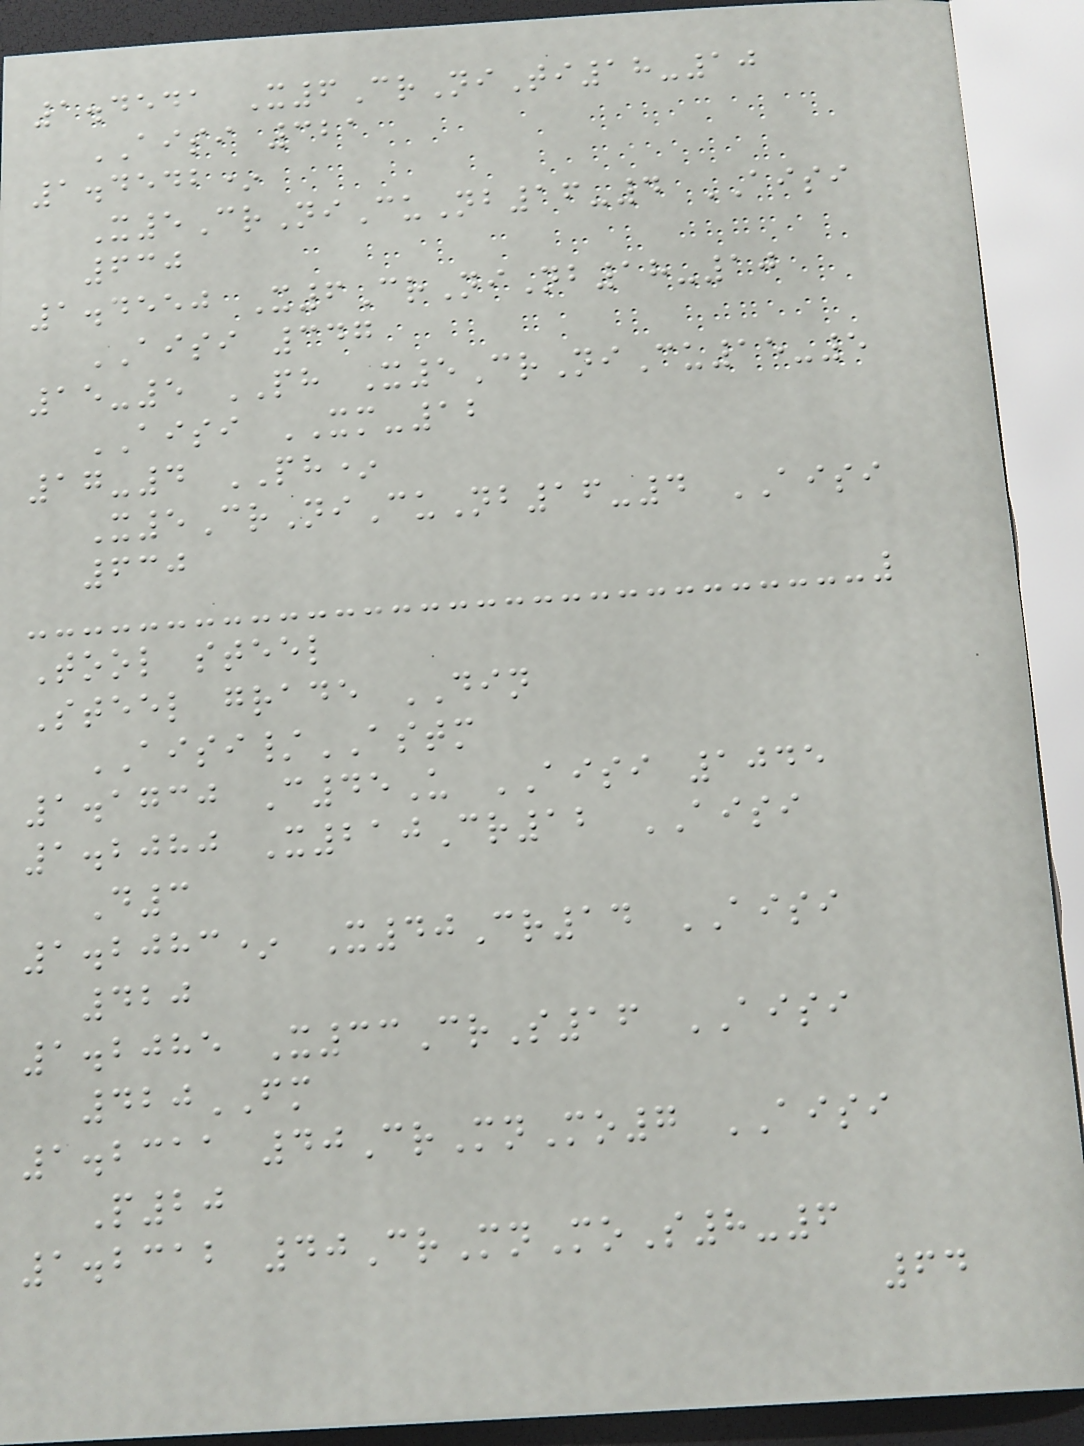1.4541 X6CrNiTi18-10
AISI 321
1.4542*
X5CrNiCuNb16-4 AISI
630
1.4550 X6CrNiNb18-10
AISI 347
15-5 PH X5CrNiCu15-5
AISI XM-12
17-4 PH*
X5CrNiCuNb16-4 AISI
630
Tool steel
Steel grade DIN
AISI/ASTM
1.1730 C45U AISI 1045
1.2080 X210Cr12 AISI
D3
1.2083* X40Cr14 AISI
420
1.2085 X33CrS16 AISI
420FM
1.2311 40CrMnMo7 AISI
P20
1.2312 40CrMnMoS8-6
64
